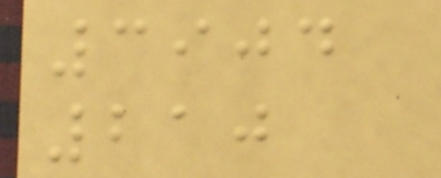3904
210
